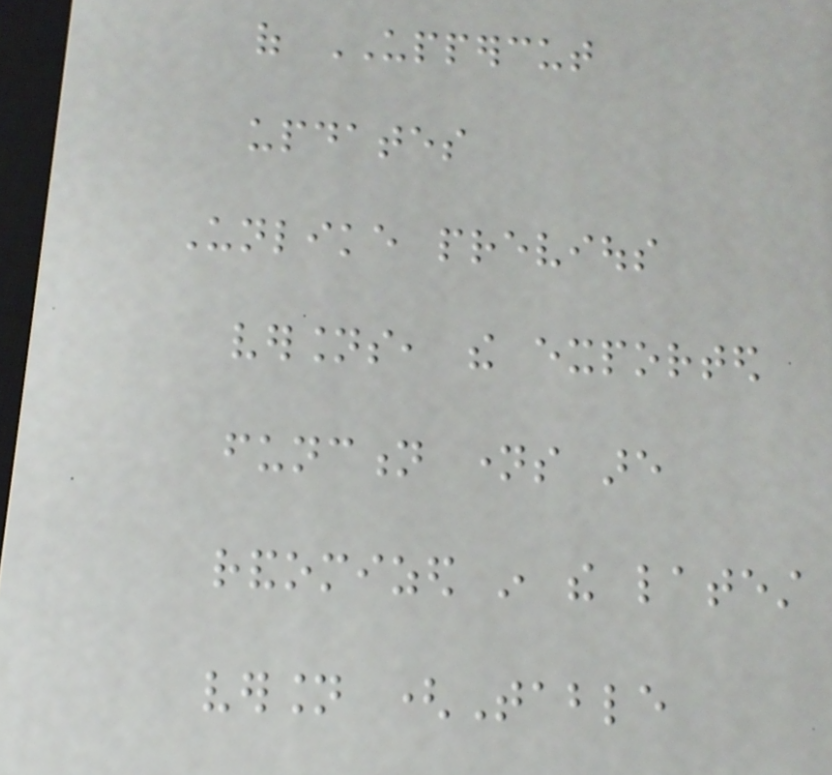of UPPERCUT
updates
Unlike previous
versions, the exported
function names are
randomized in the latest
version (Table
